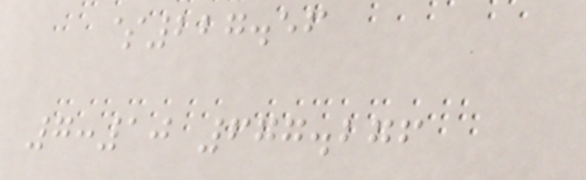$227.56
7:10 677.276
